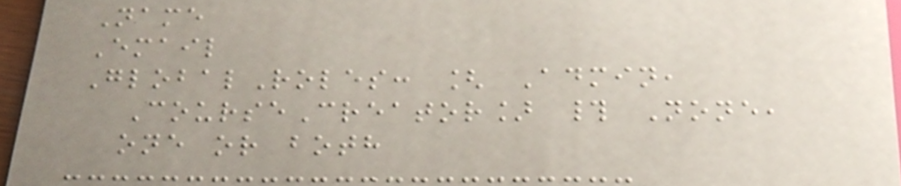Name
Email
GlobalRoles: [ Admin,
CourseCreator] # None,
one or both
